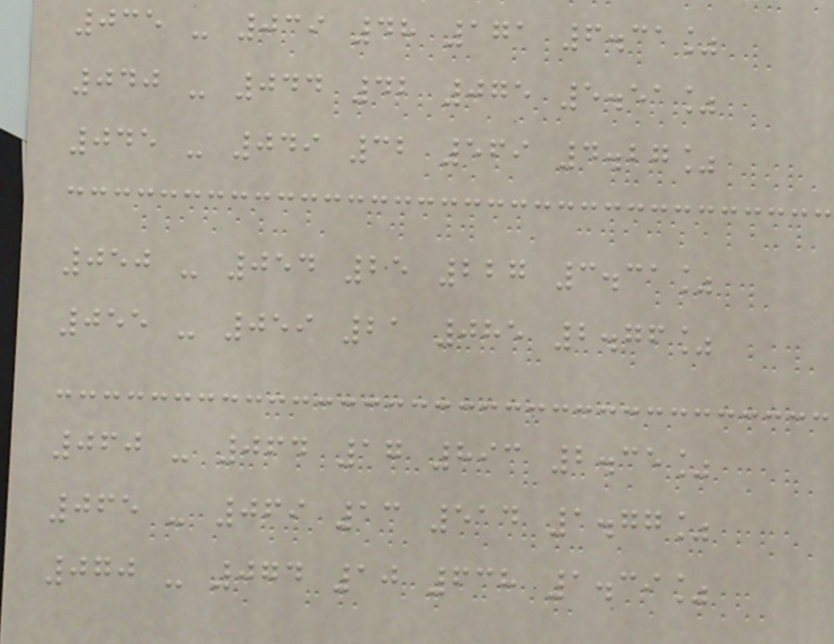035 - 039 48 171 6.31%
040 - 044 42 075 5.51%
045 - 049 32 569 4.27%
050 - 054 25 227 3.31%
055 - 059 21 085 2.76%
060 - 064 17 893 2.35%
065 - 069 13 514 1.77%
070 - 074 10 638 1.39%
